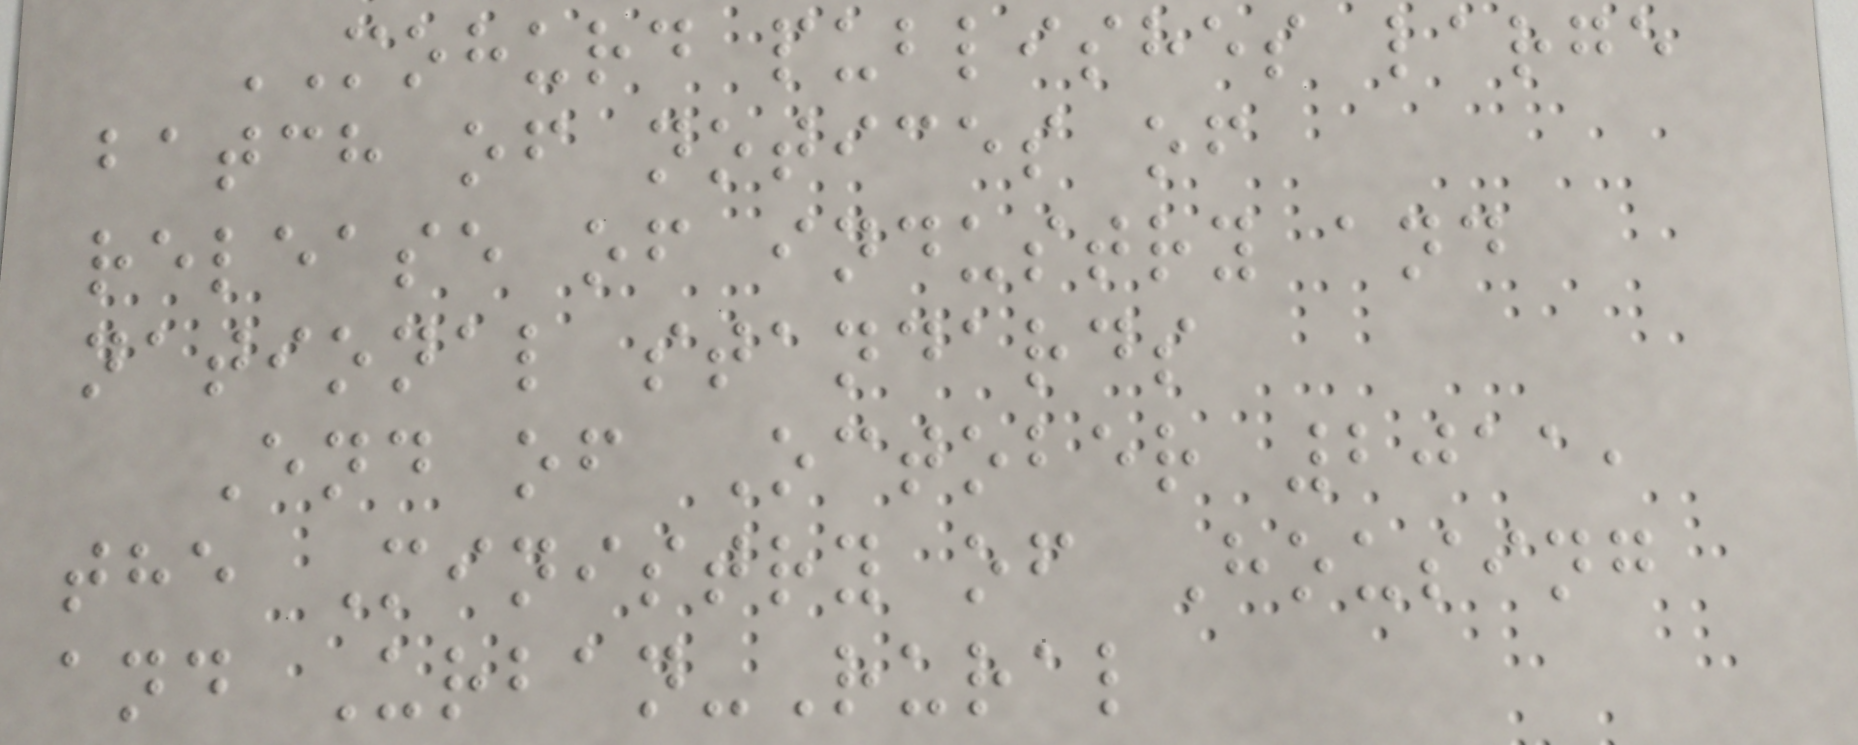MOHURD publishes large
batch of notices of
release of industry and
national standards
End of October 2011,
the Ministry of Housing
and Urban-Rural
